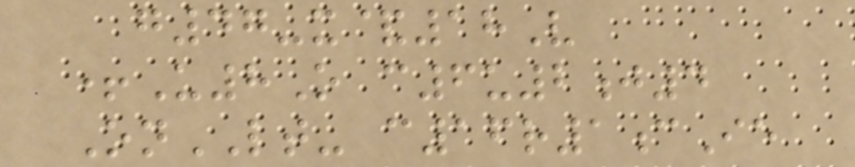g47-x&18V
+U8O c6u2j4
OnLT- c16r1cIe
